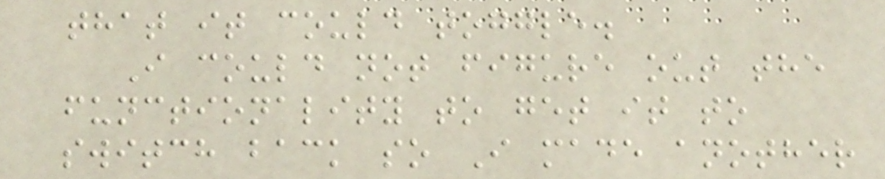that it could toggle.
I could not figure out the
functionality to get it to
switch back so I made another
